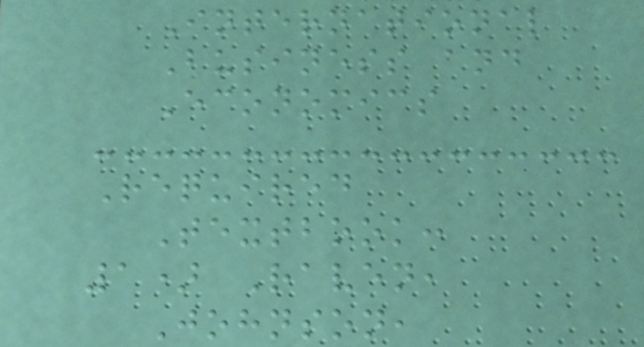International
Business and
Economics
Required
Textbook:
1) Raven,
Johnson,
